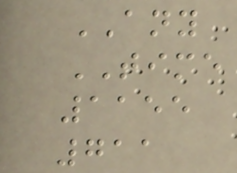ANY
TIME
1155
711
